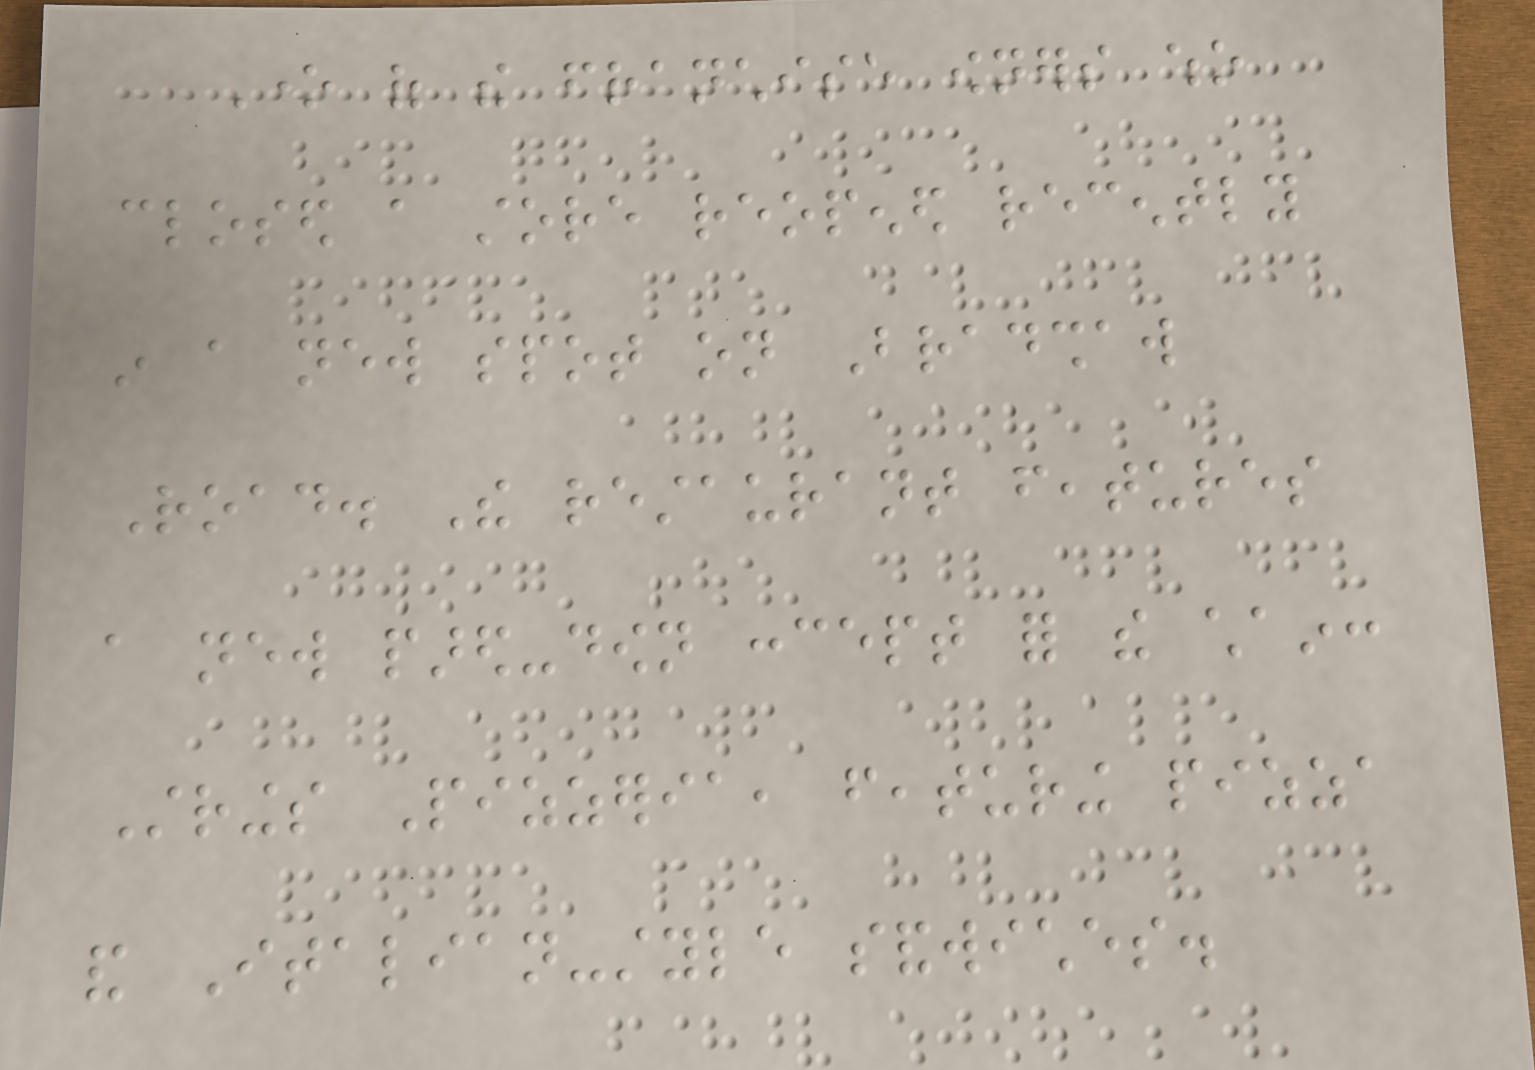One of the franchise owners who
closed a store reopened recently
in a new spot on Bradshaw
Road. The restaurant features
a new pared-down concept for the chain:
Strings Pizzeria, featuring pizza
and Italian-style sandwiches.
